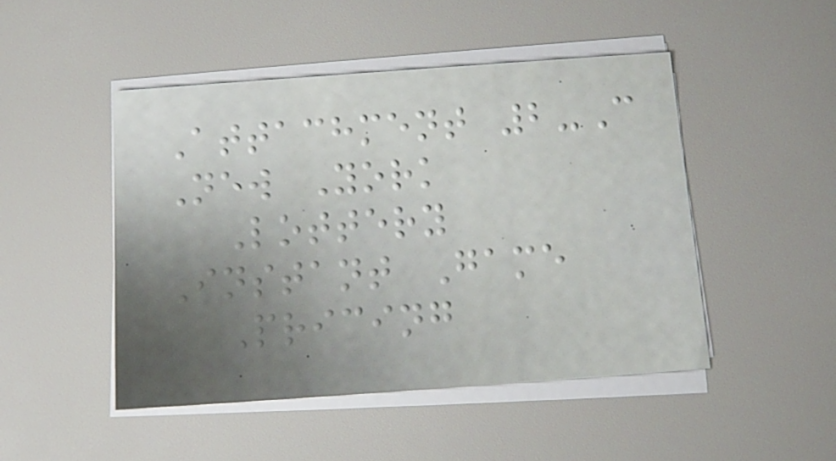Attachment 2-C
New York
Lottery
Instant Game
Pricing
